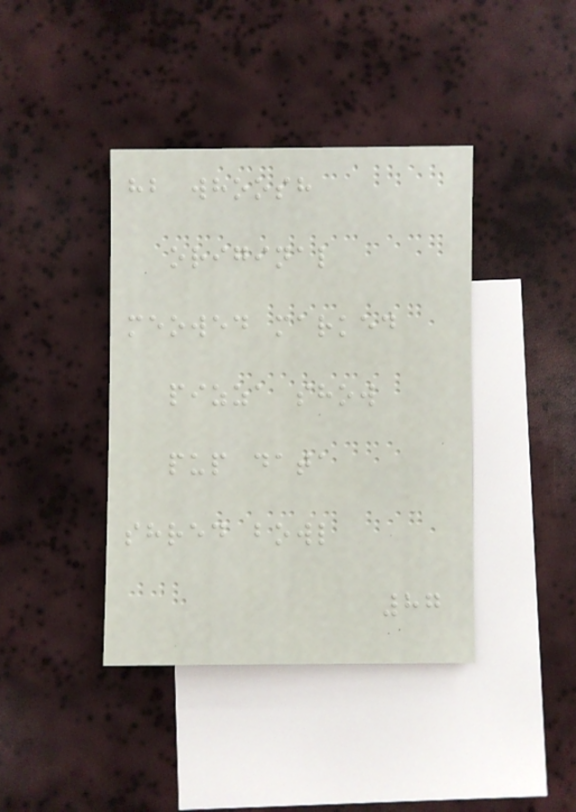hb whoosh
original
meowed marked
pizza show
pup data
shred bowl
87
